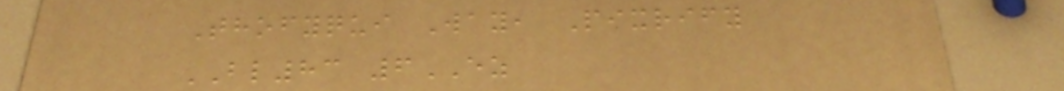Thofyqui Way, Pixrify
BL83 6EZ
